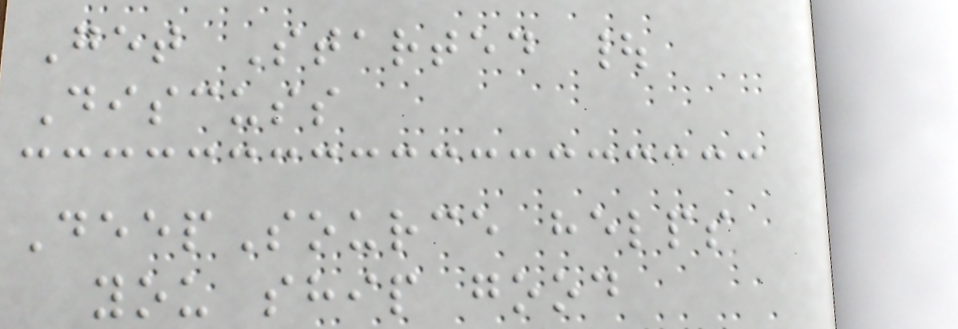Get Started |
Discuss
DeepSource helps
you ship good
